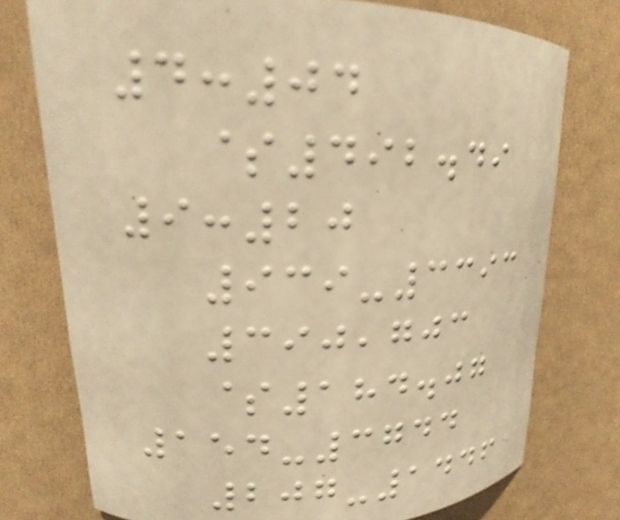4:04
$492.49
9:20
939-3393
390,703
$184.07
154-3744
207-1446
